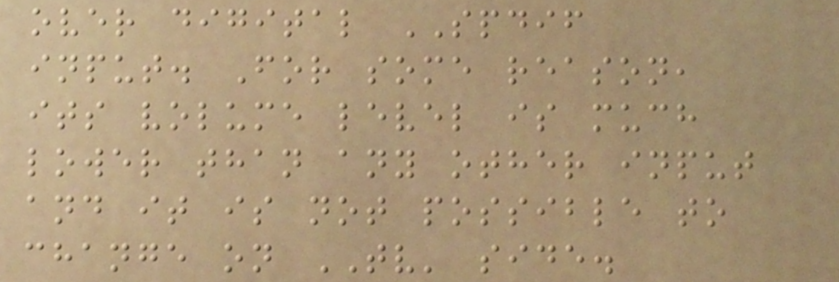over digital SPDIF
input. For some reason,
its volume level is much
lower than any other input
and it is not possible to
change on TV' side.
